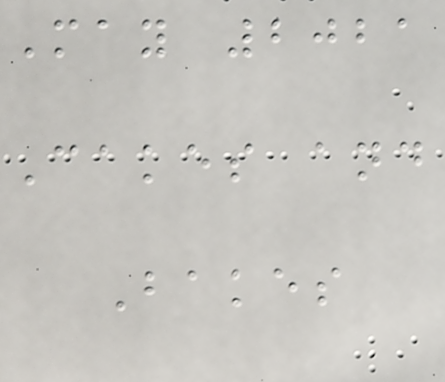May 2021
Cakes and
Bakes
